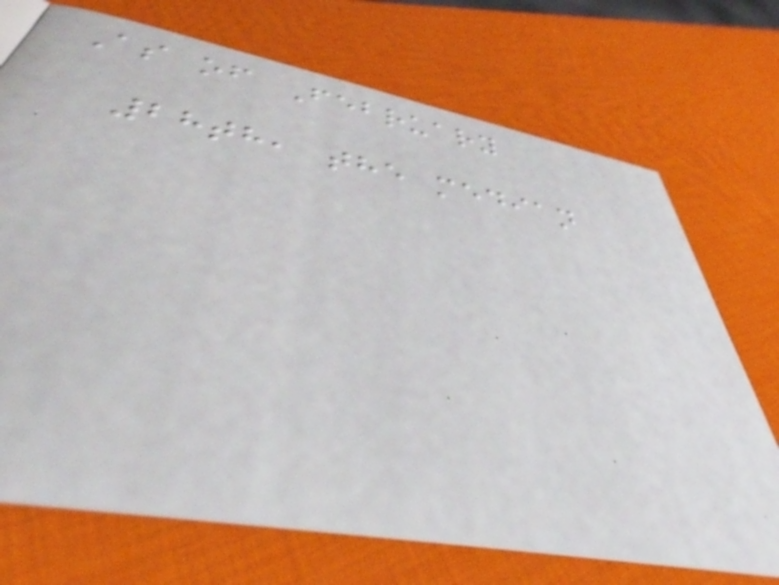As of February
28th, the median
